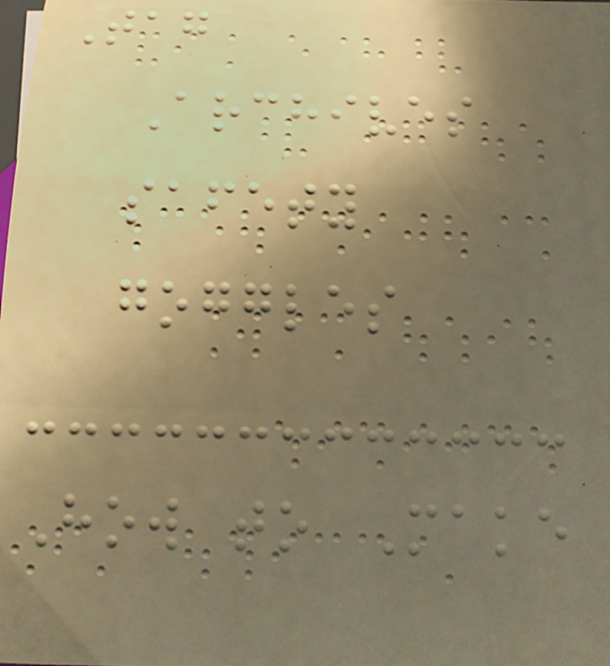Tag
Archives
safety
goggles
How to Make
